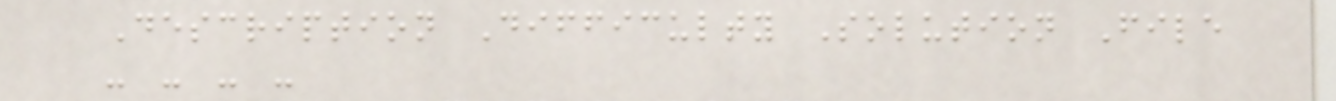Description Difficulty Solution File
- - - -
